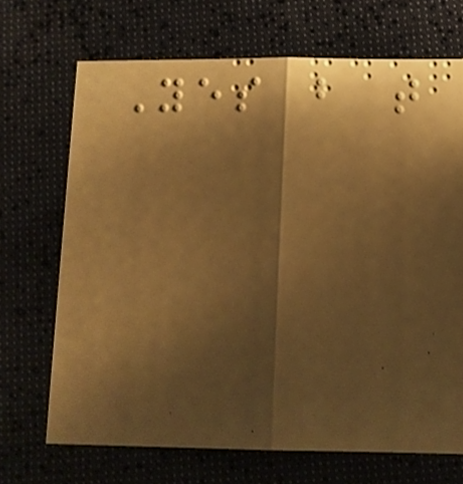Yes but that
